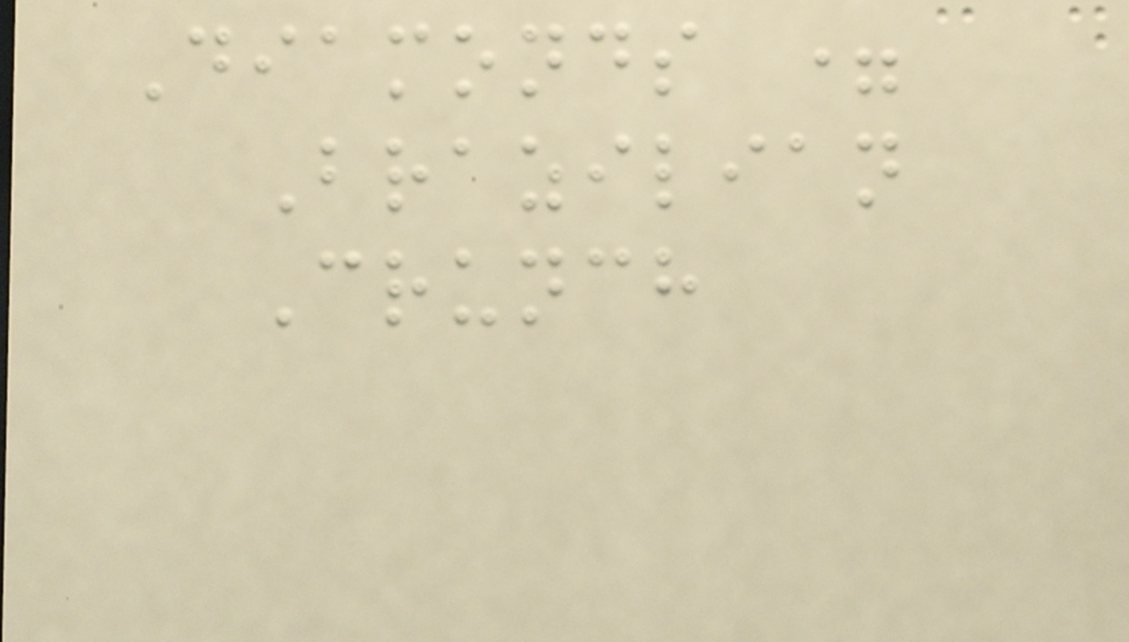Diamonds =
Brazilian
Crunch
